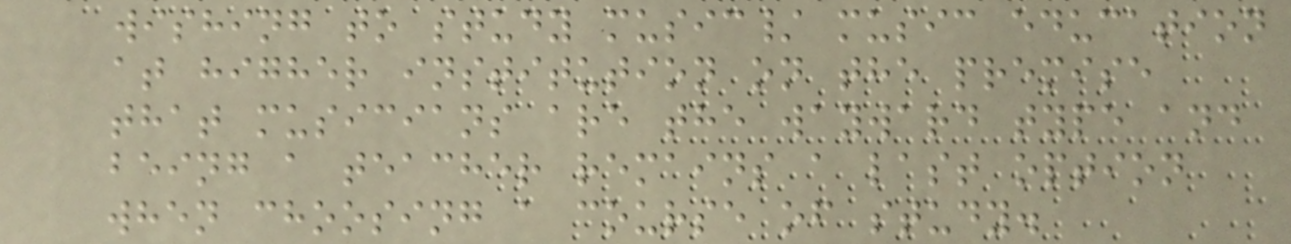wishing to study music/ music education
at higher institution on the premise
that musicians are the wayward type and
being a teacher remains a last option
when choosing a course of study.
